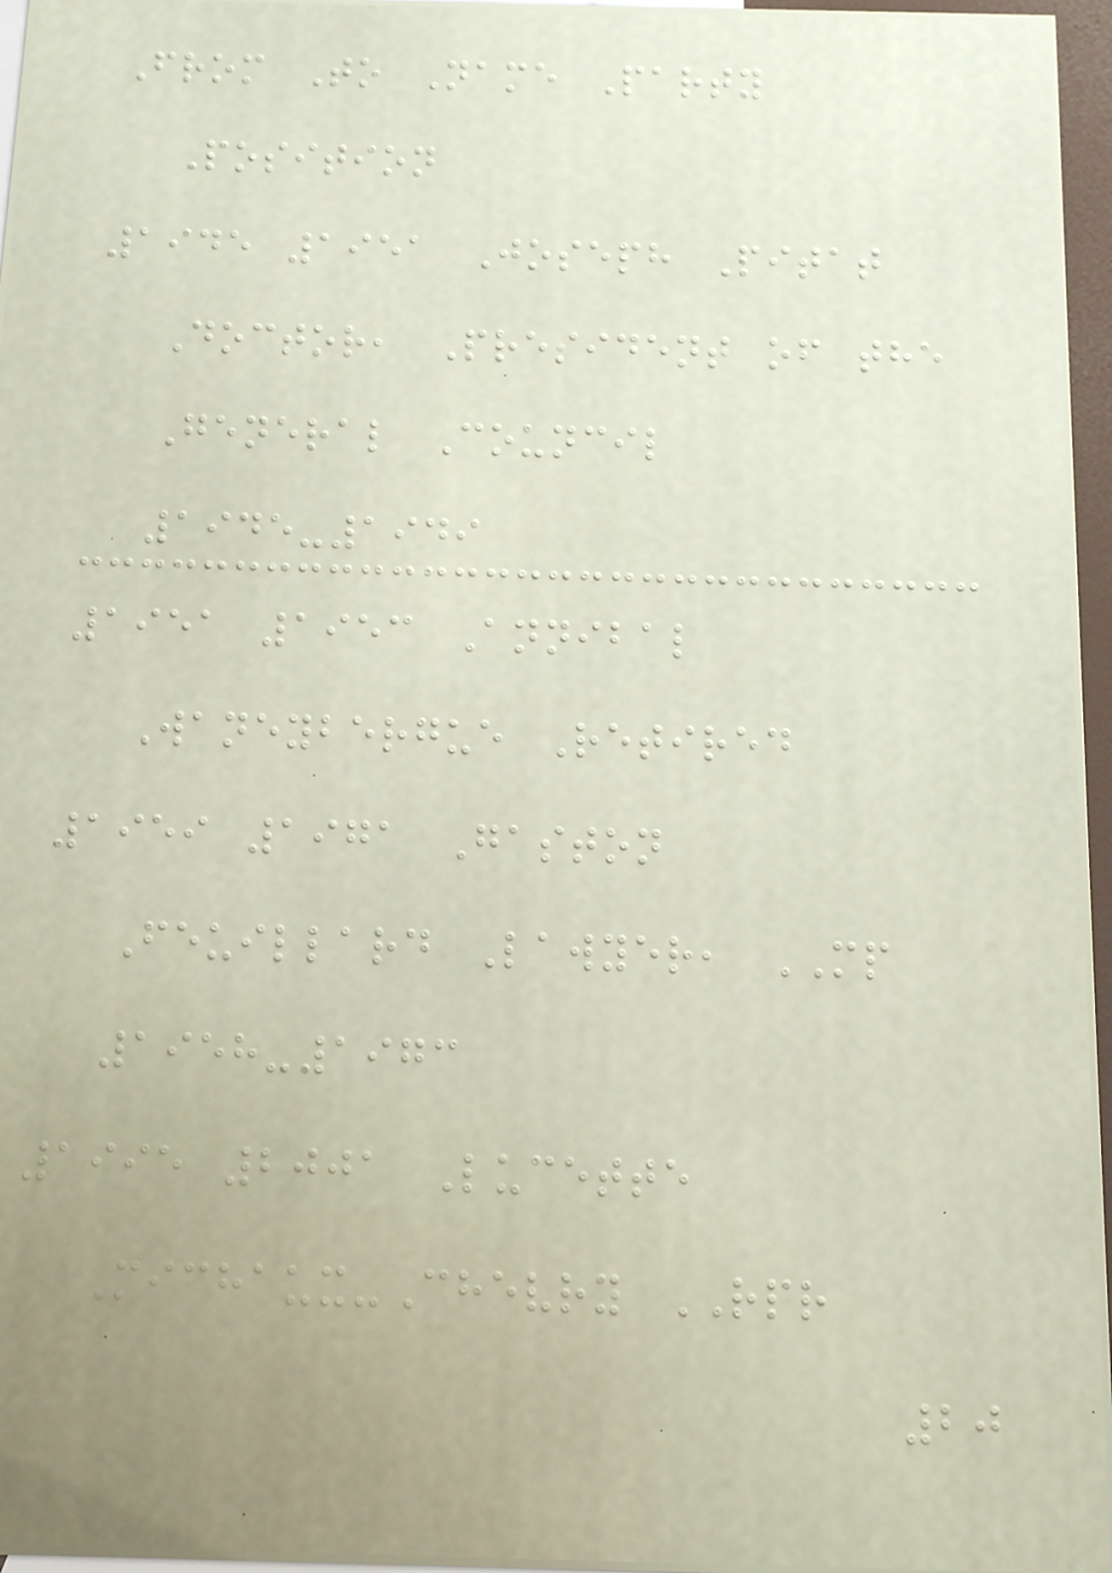From To Name Party
Position
1945 1951 Joseph Pitat
Doctor, President of the
General Council
1945-1949
1951 1953 Annibal
Waneybergue Retired
1959 1971 Gaston
Feuillard Lawyer, MP
1958-1973
1995 2001 Lucette
Michaux-Chevry RPR
20
